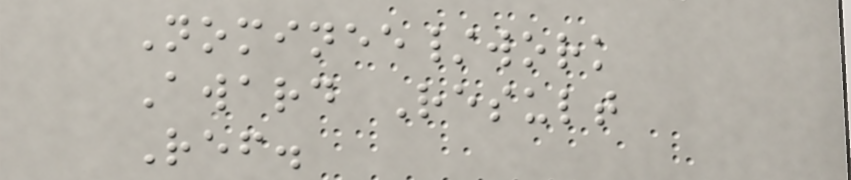Nominee/work
Award Result
Ref.
